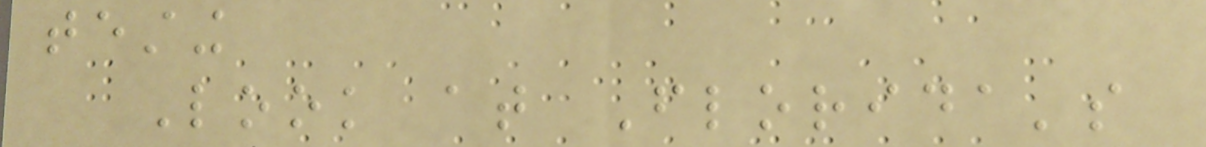testing
Look at Florida's
